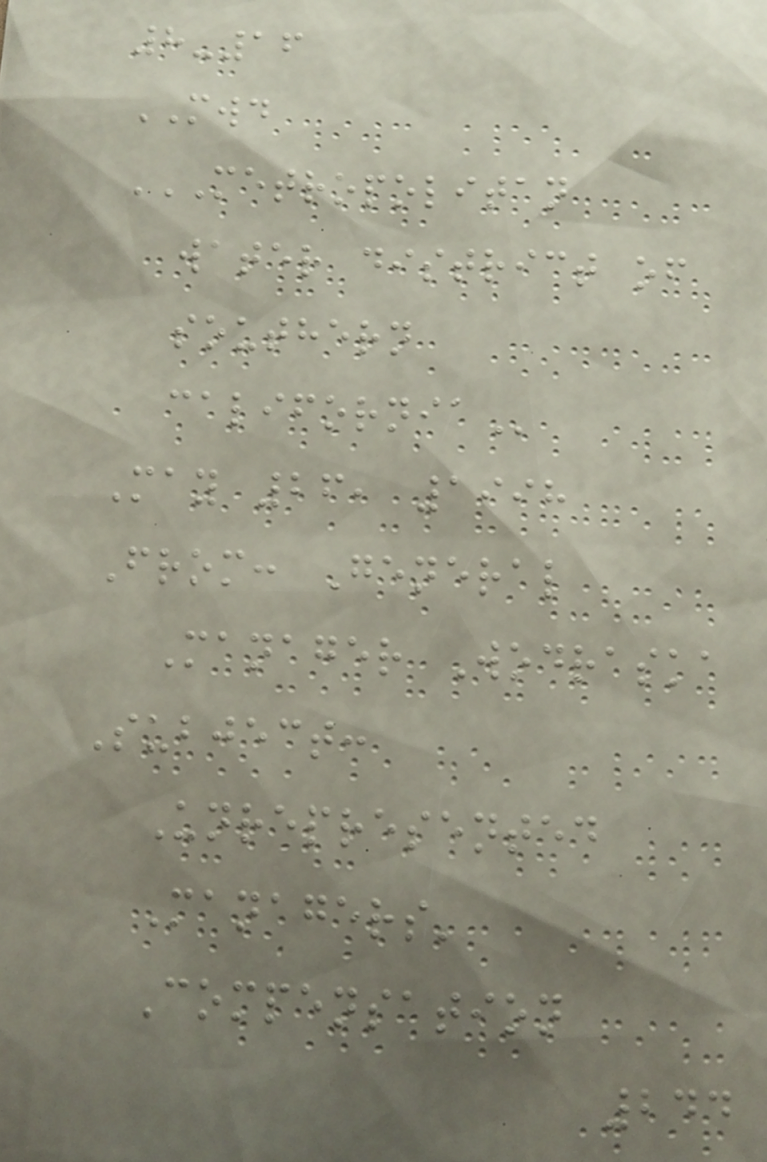8-16
MWD
METROPOLITAN
WATER DISTRICT OF
SOUTHERN
CALIFORNIA
May 26, 1998
From: General
Manager Wodraska
Subject:
Unrepresented
Managers'
Compensation
244
